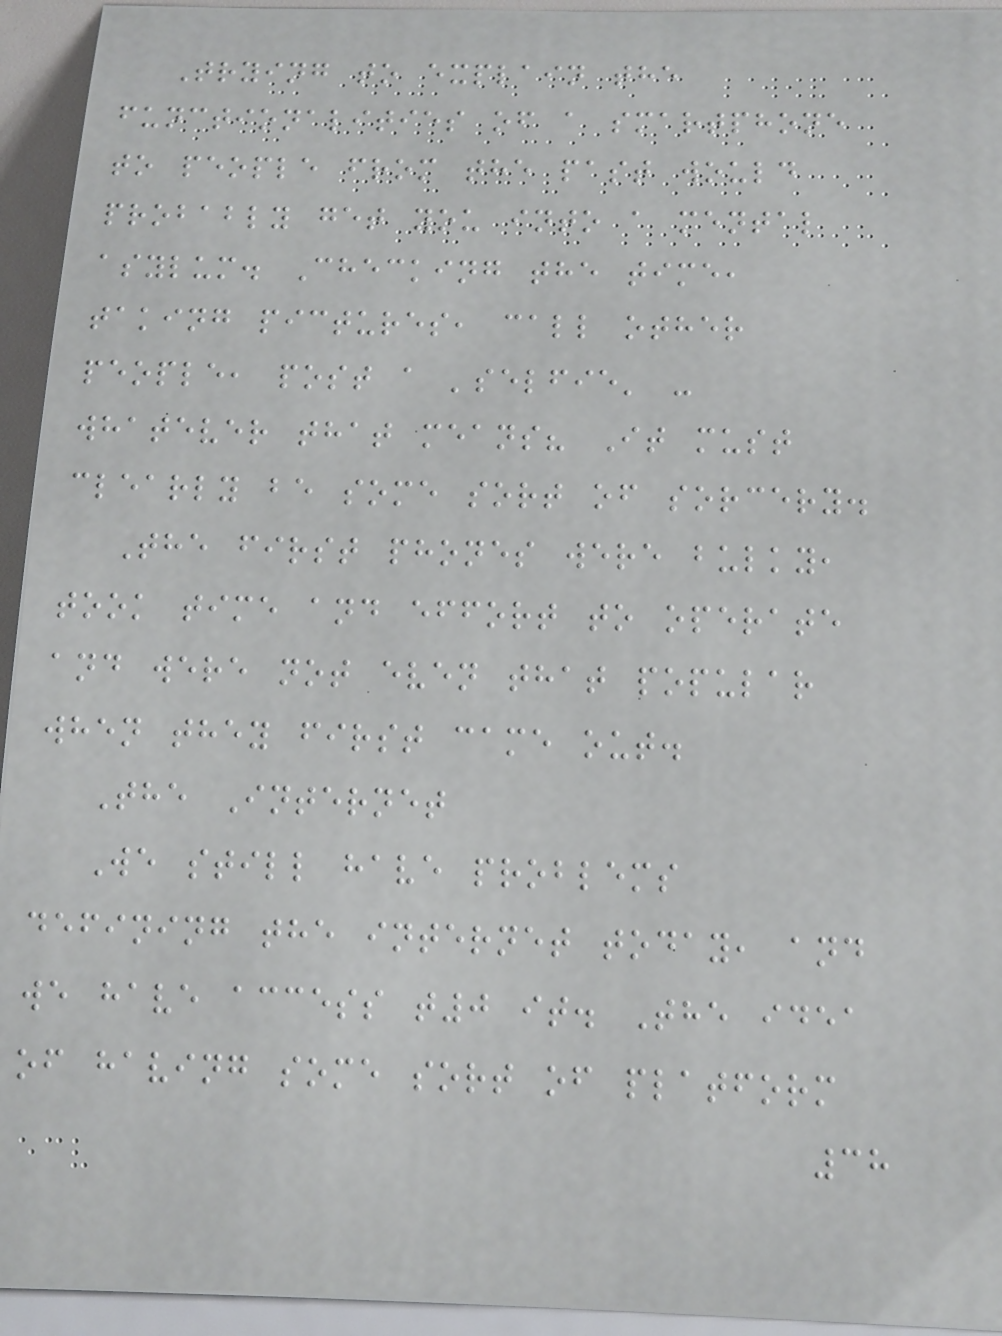Trying to explain the
functionalities of a smartphone
to people from the past would
probably get you into a mental
asylum. Checking the time,
taking pictures, call other
people, post a 'selfie' -
whatever that means? It must
clearly be some sort of sorcery.
The first phones were bulky,
took time and effort to operate
and were not even that popular
when they first came out.
The Internet
We still have problems
defining the internet today, and
we have access t0 it. The idea
of having some sort of platform
38
